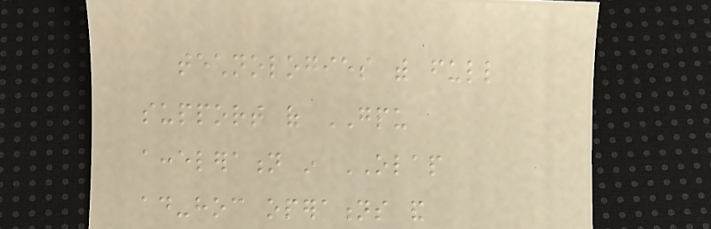technologies with full
support of GPU
acceleration in OLAP
ad-hoc operations and
